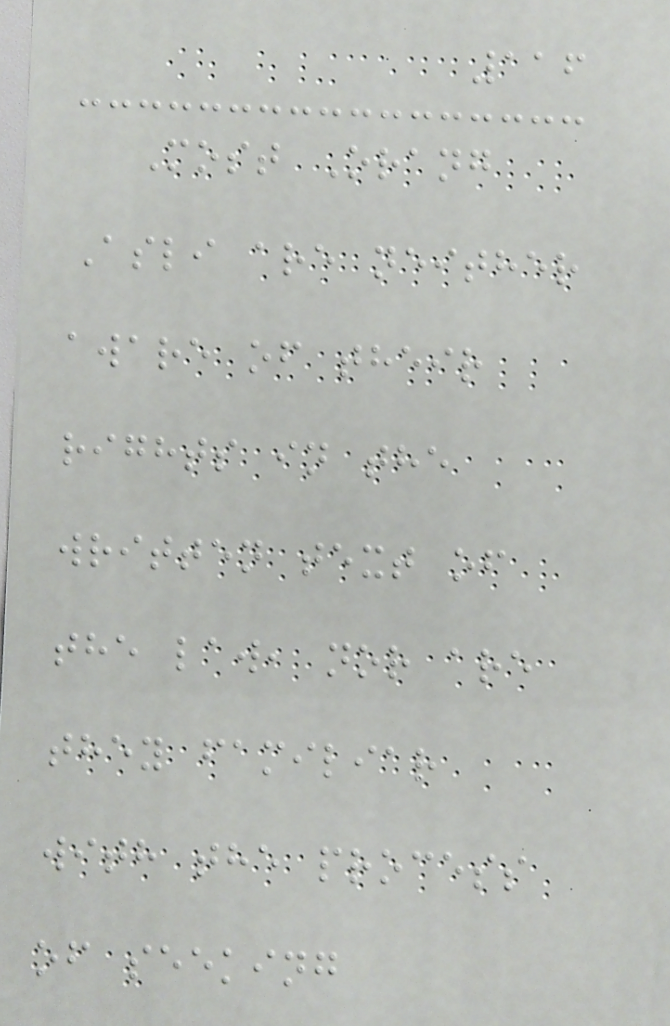116
Most Orang
Asli are neither
aware of their
rights in the
written text of
the law, nor are
they familiar
with the process
of seeking
